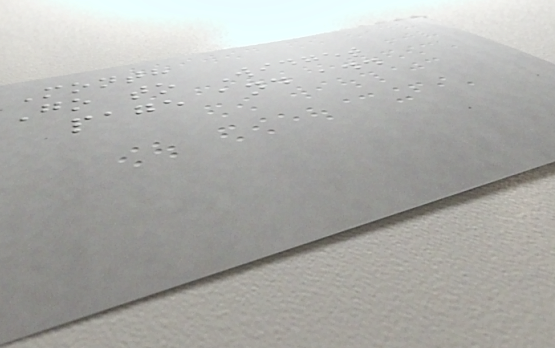Month
Go to Widget
page and add
